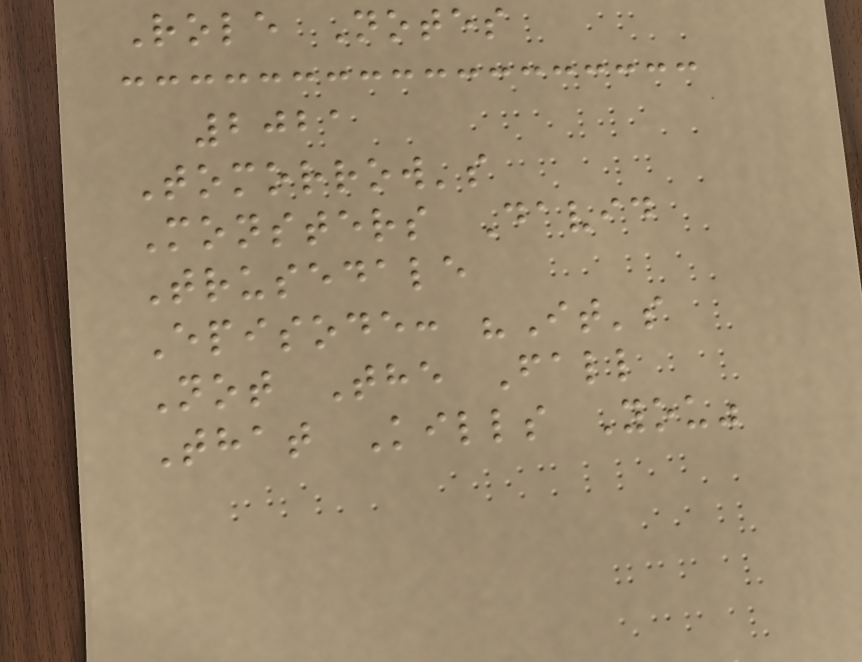Role Notes
2021
Tomorrow's
Monsters David
Trusedale
Episode: "It's
Not The Fall
That Kills You"
